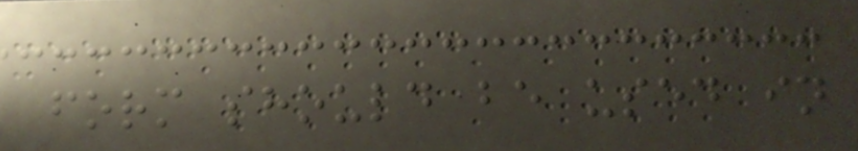form should be used in
